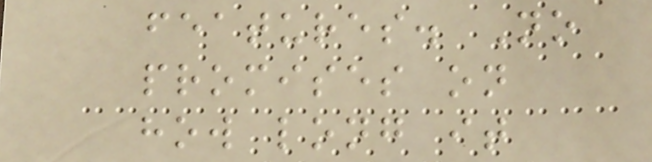features. No
promises on
how long it
